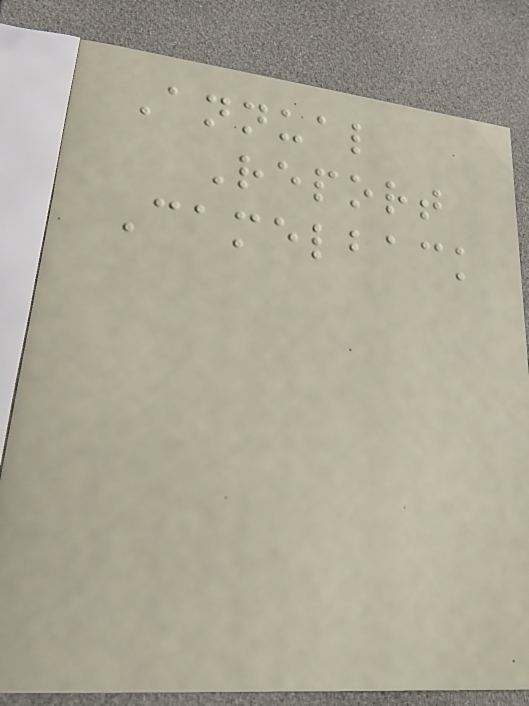Annual
Report
Camelback
